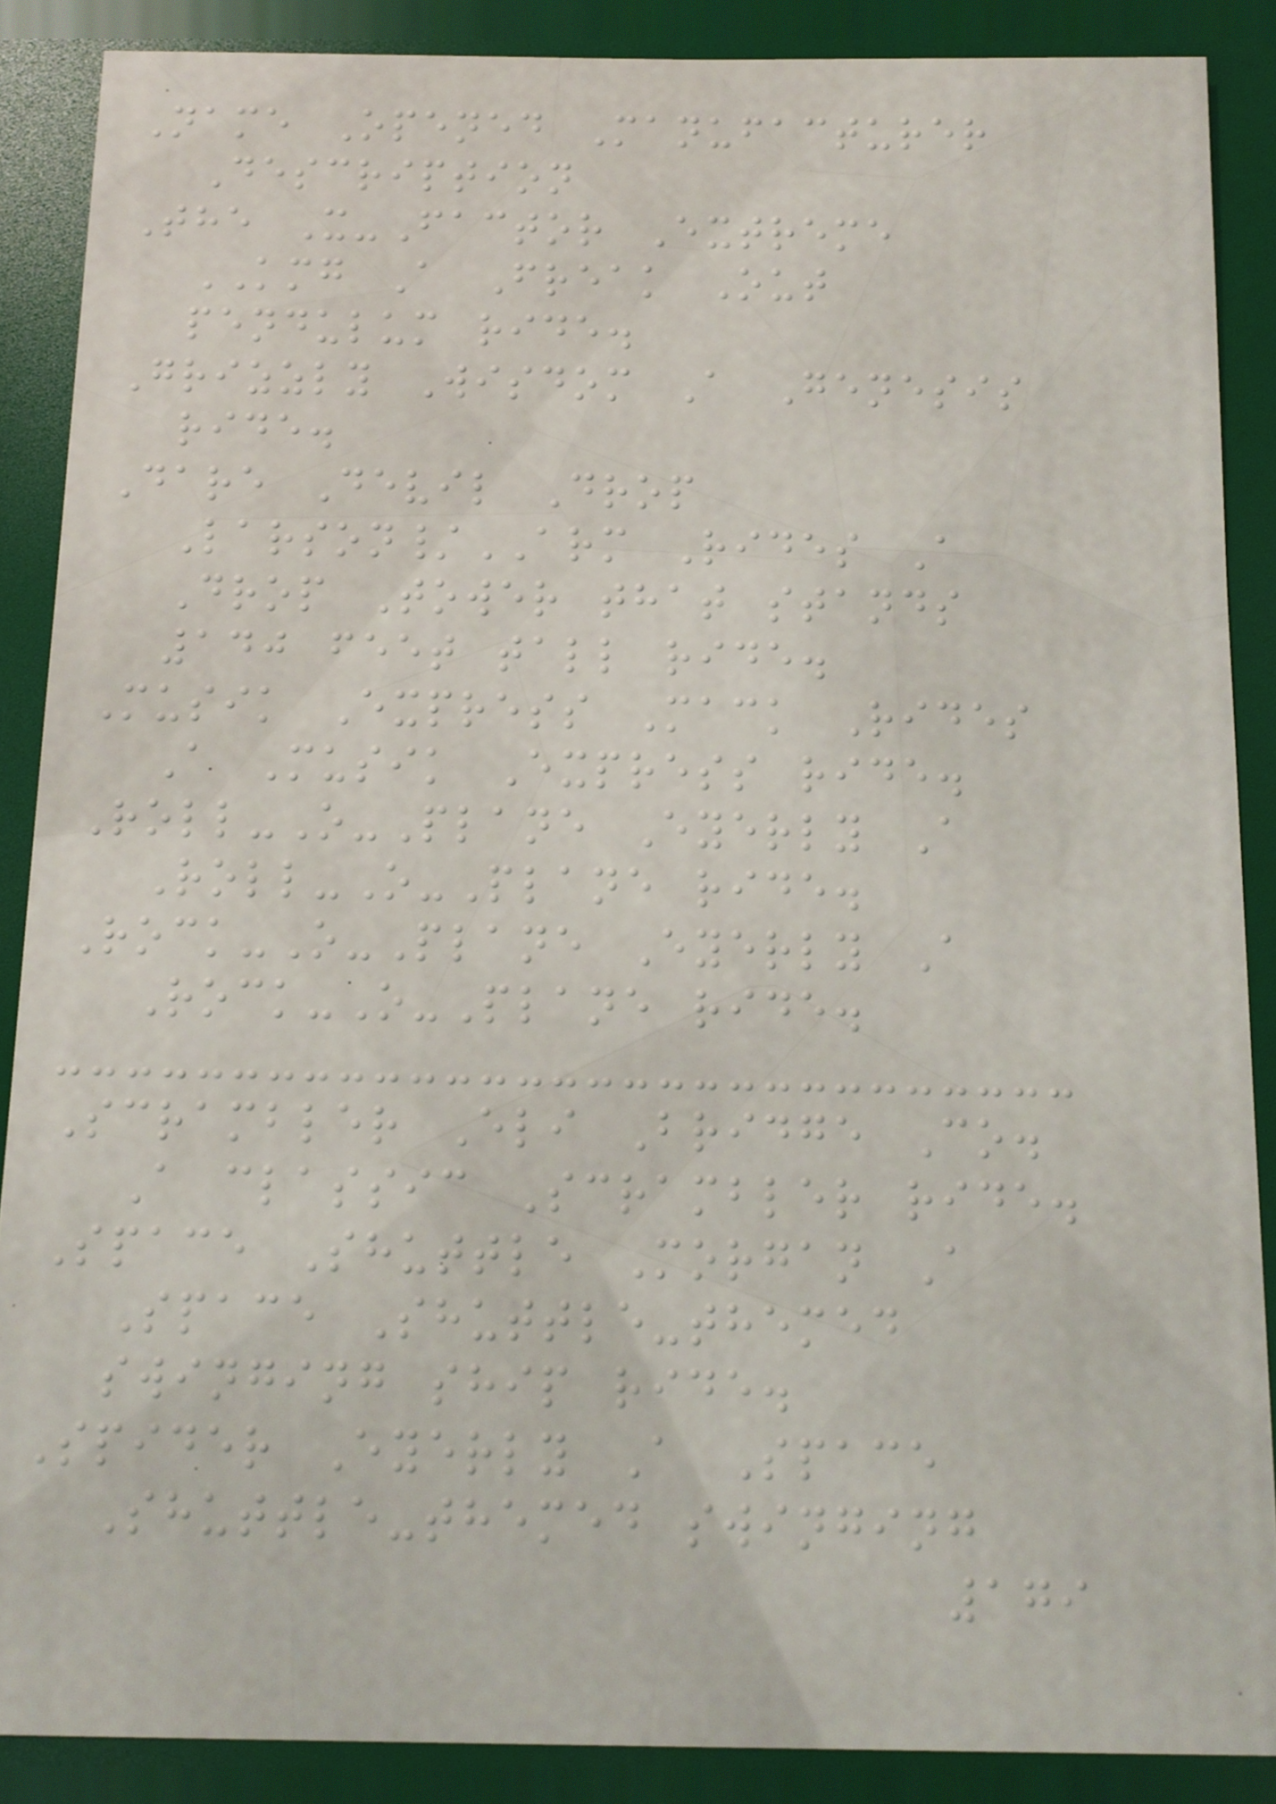Name Opened Manufacturer
Description
The X-Factor Extreme
KMG A Freak Out
pendulum ride.
Grizzly Wisdom A Genesis
ride.
Dare Devil Drop
Larson/ARM Rides A
Drop Tower that stands
140 feet tall ride.
Musik Express Mack Rides
A Musik Express ride.
Roll-O-Plane Eyerly A
Roll-O-Plane ride.
Rock-O-Plane Eyerly A
Rock-O-Plane ride.
Scrambler Eli Bridge Co.
A classic Scrambler ride.
Space Shuttle Morgan A
Space Shuttle-themed
swinging ship ride.
Spider Eyerly A Space
Shuttle-themed swinging
179
